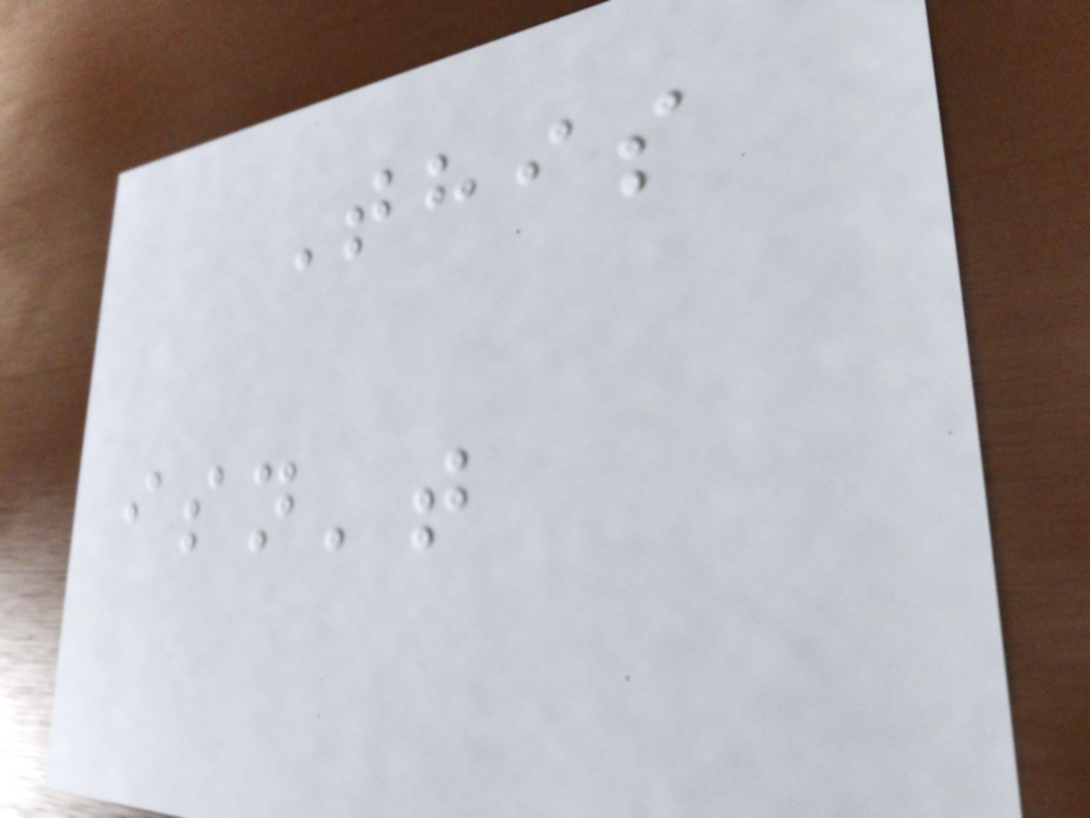This
isn't
